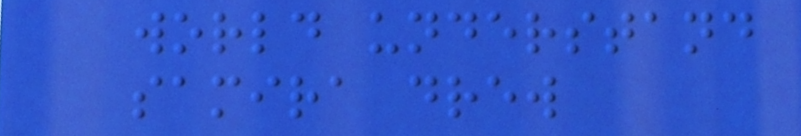world understand
samira drew
